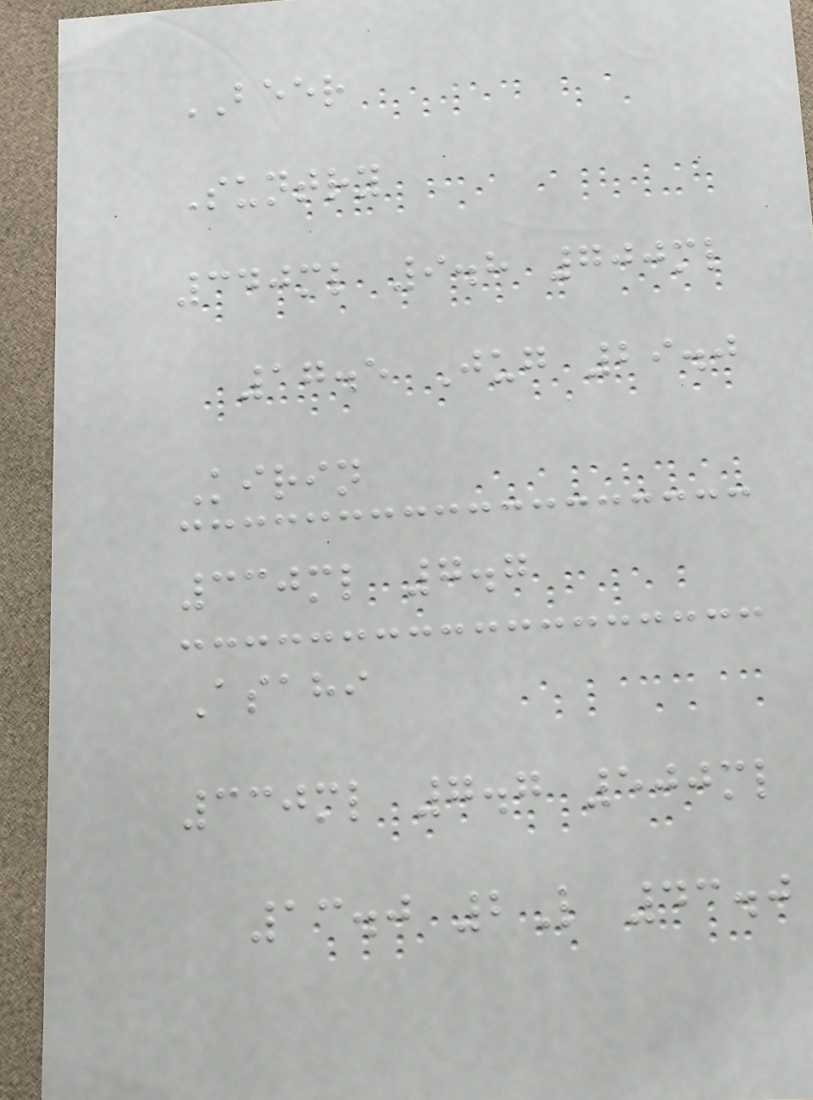BEER
Suntry
340ml 9.8 700ml
17.5 Jug 29.0
Kirin
330ml 7.7
Asahi
330ml 7.7 500ml
13.0 2L 43.0
